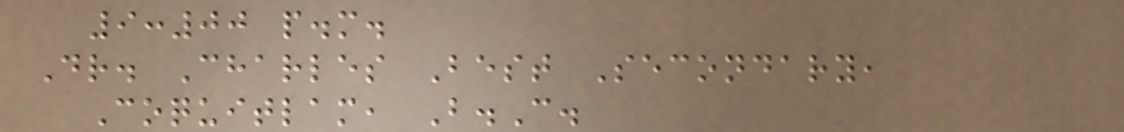9:00 p.m.
Dr. Charles Best Secondary,
Coquitlam, B.C.
